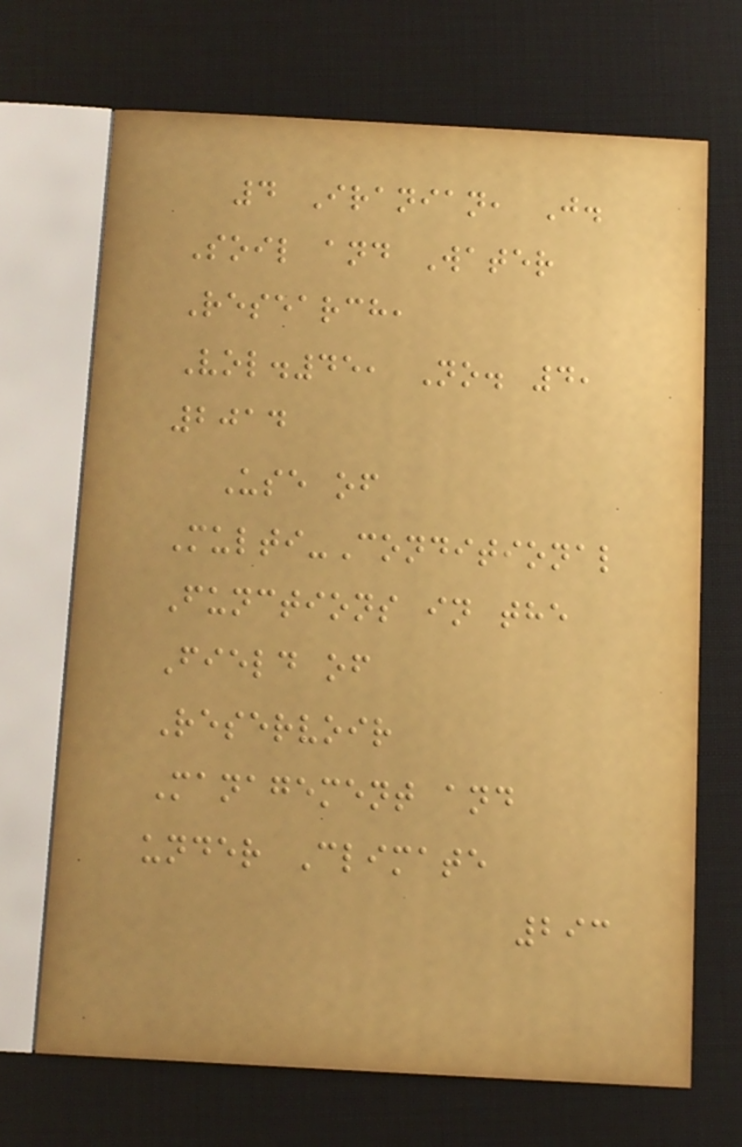4 Iranian, J.
Soil and Water
Research,
Vol.45, No. 4,
2014
Use of
Multi-Conditional
Functions in the
Field of
Reservoir
Management and
under Climate
293
